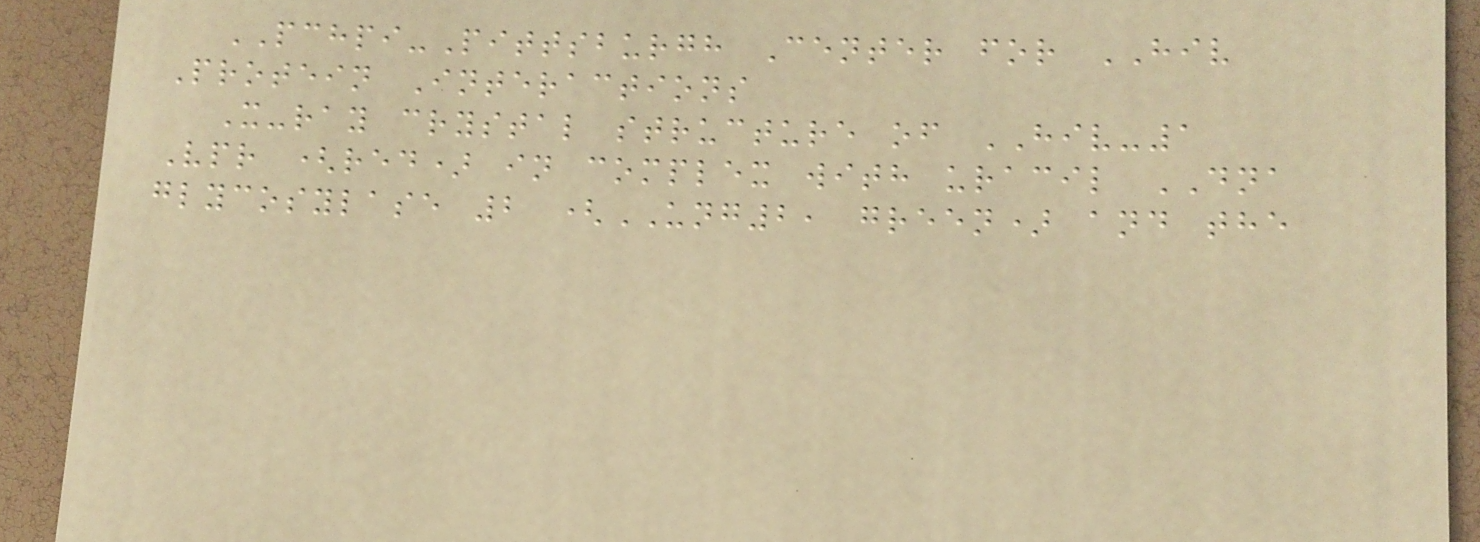PCHPI-Pittsburgh Center for HIV
Protein Interactions
X-ray crystal structure of HIV-1
Vpr (red) in complex with uracil DNA
glycosylase 2 (UNG2, green) and the
